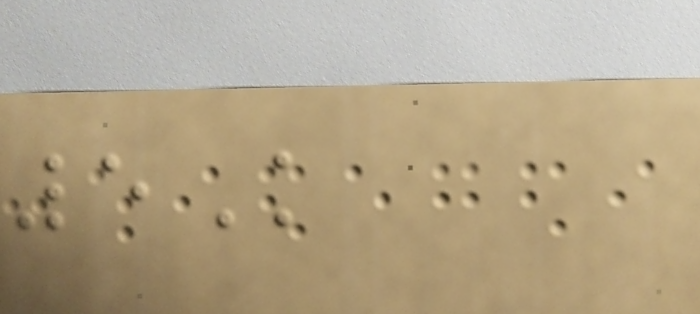5K
